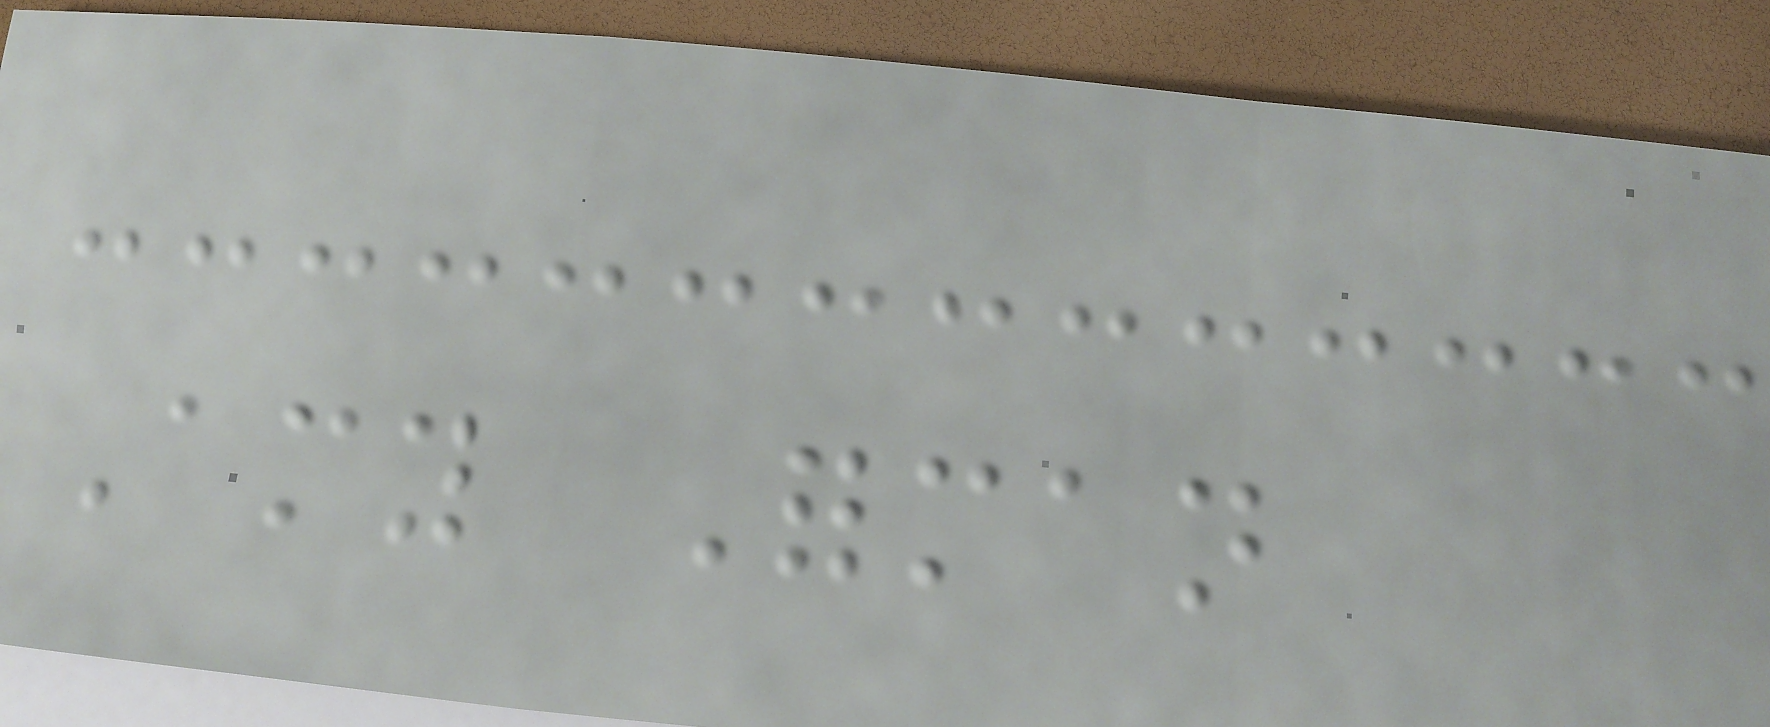Amy Forman
